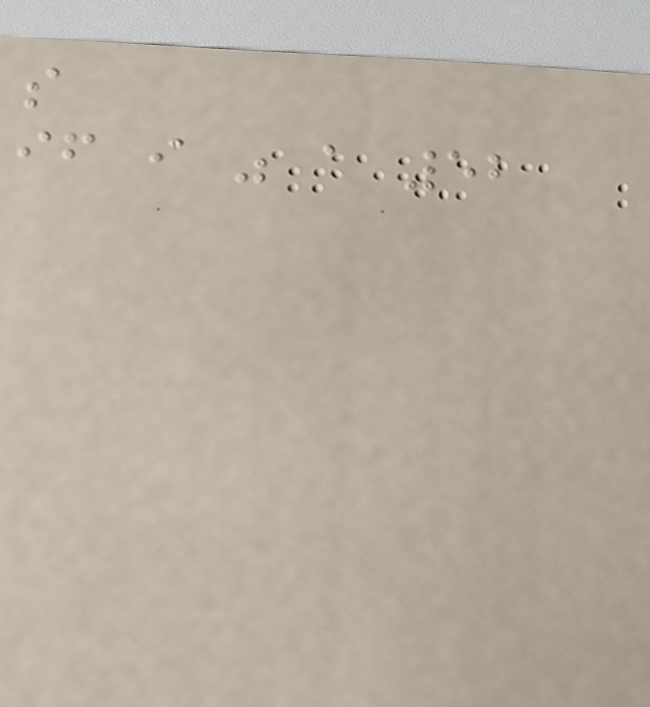so
if i was a 52
